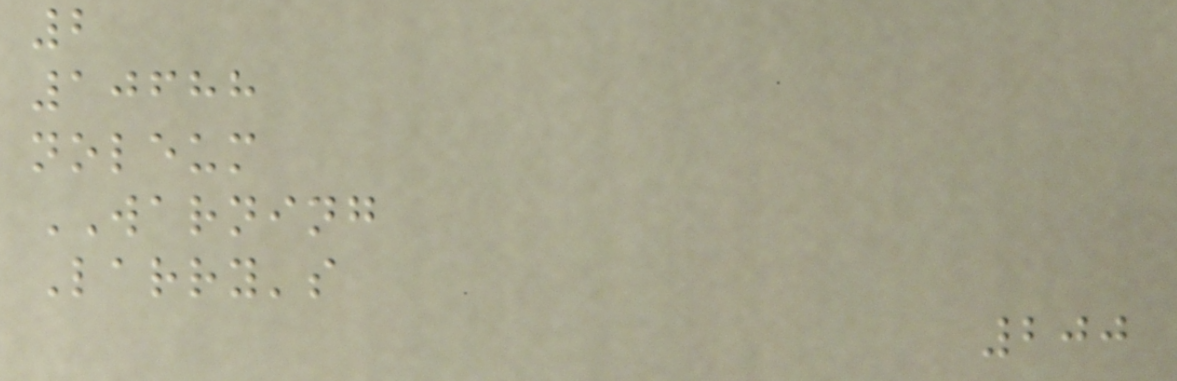2
10688
noleum
WARNING
Larry's
200
